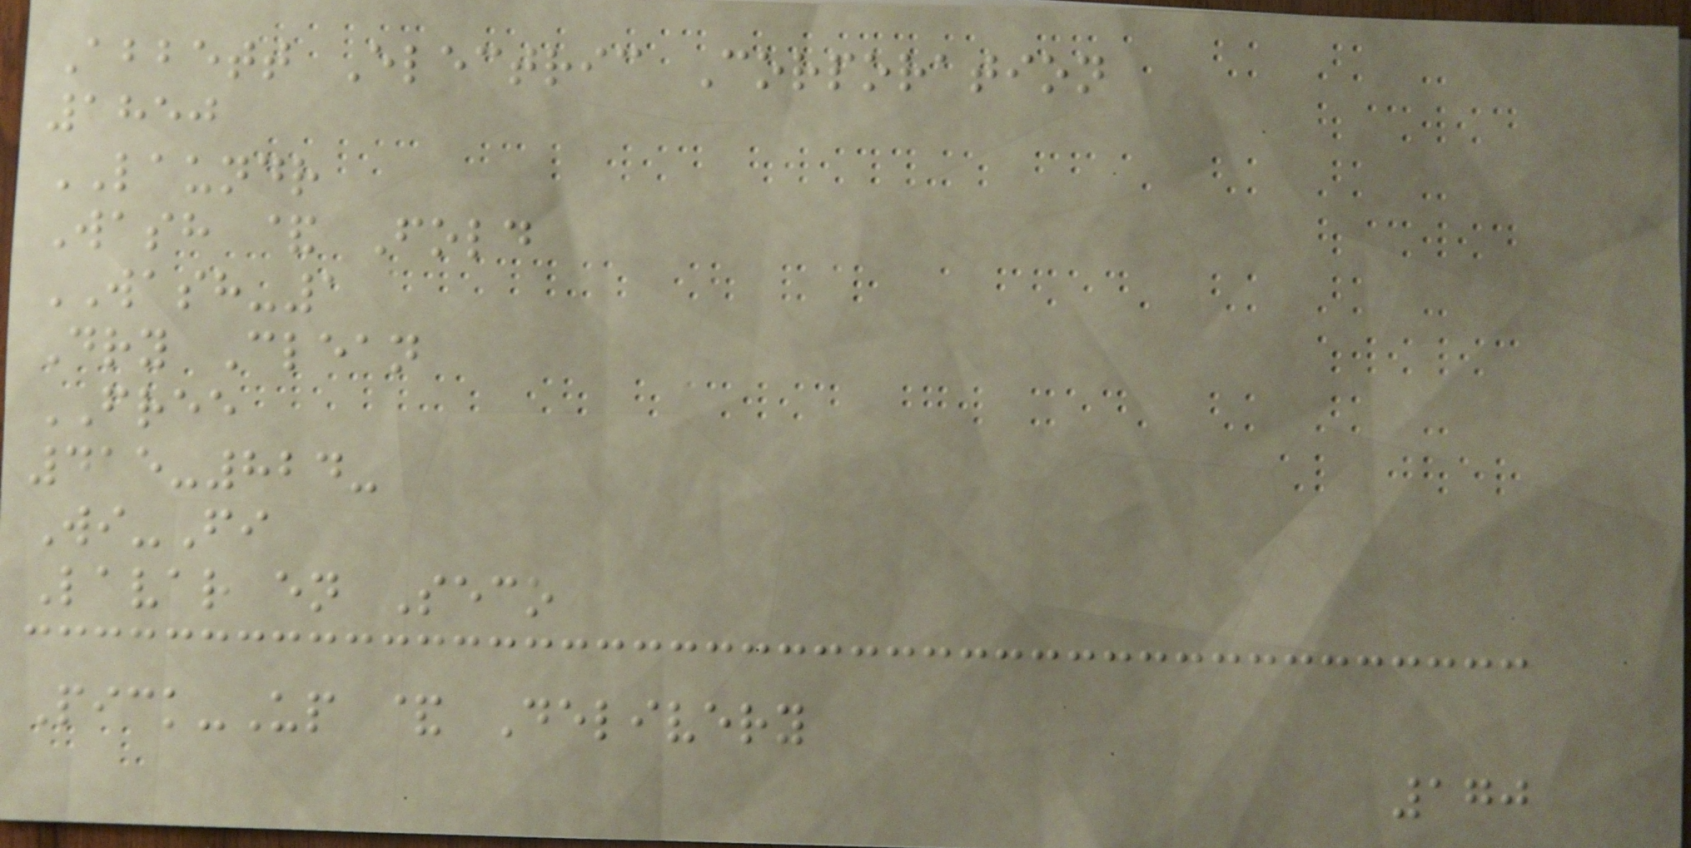Abbett Electric Corporation
1850
LAUNDR
Wash & Fold
WASH-1
Dry Clean
FREE
415-824-
Wi-Fi
Lavar en Seco
Pick-Up & Delivery
170
